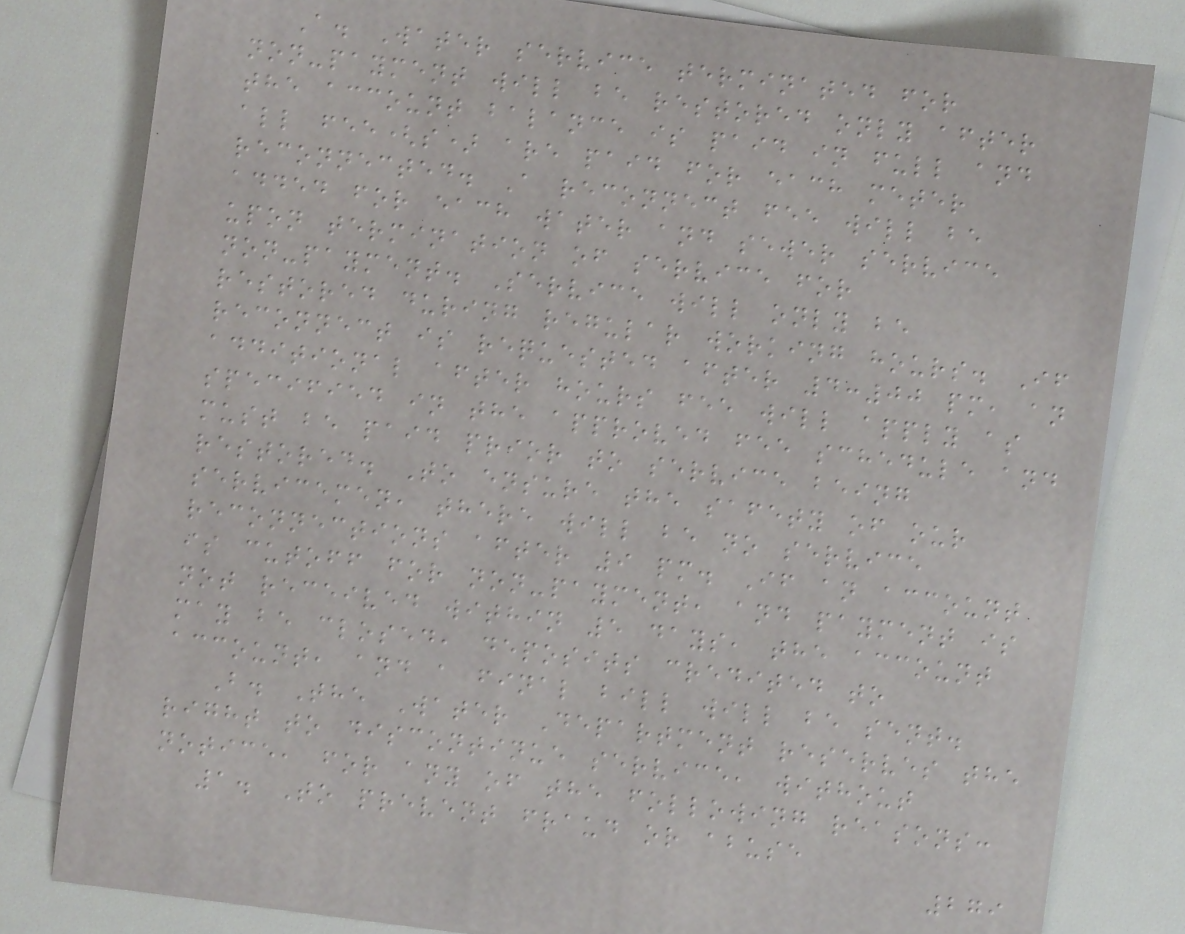A. Water service terminated for
non-payment will be restored only after
the account balance is paid in full and
all fee(s) are paid for each meter
reconnected. A reconnect fee will be
added for each water and sewer service
upon termination of service for
non-payment. Service will only be
restored during regular working hours. If
reconnect is requested after 4:00 pm, an
additional after hours fee will apply as
specified in the approved fee schedule and
must be paid prior to service being
restored. To ensure the safety of our
servicemen, there will be no service
reconnections after 9 pm. If an account
is cutoff for non-payment, and payment is
not received within 5 days, the account
may be closed, deposits credited to
account, and a final bill will be sent.
B. The Water Department reserves the
right to discontinue service, without
notice, for any of the following reasons:
1. To prevent fraud or abuse
279
